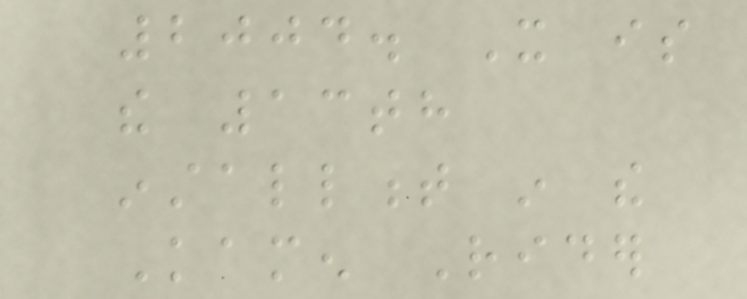2004. It is
the 13th
installment in the
Kamen Rider
